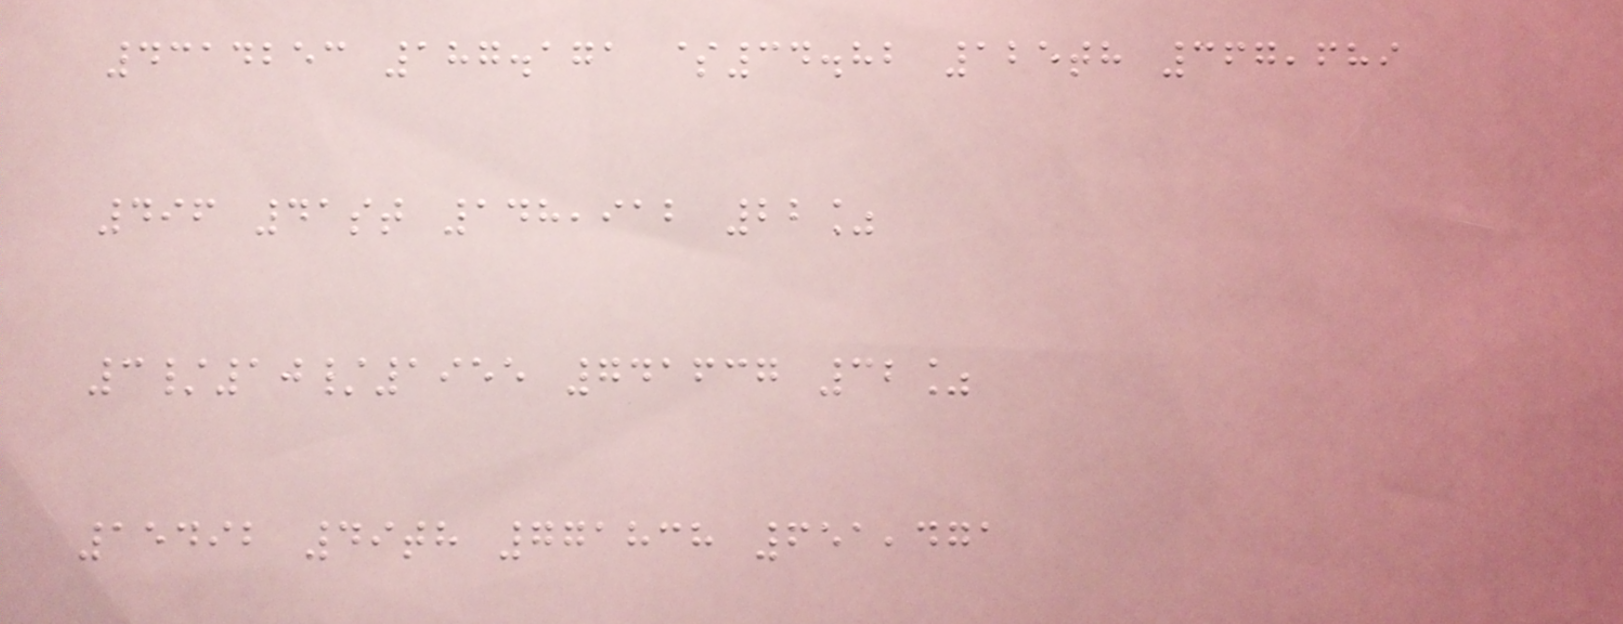4314253 187.171 $34.82 125th 367,689
496 41st 148,912 22%
3/10/1955 741637 32%
15492 49th 771838 651,471
